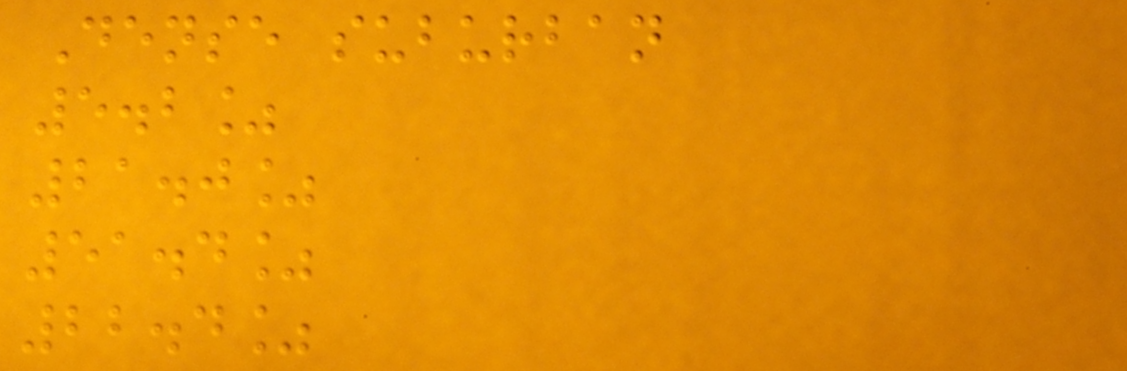Dense suburban
5.2%
21.0%
51.4%
22.4%
